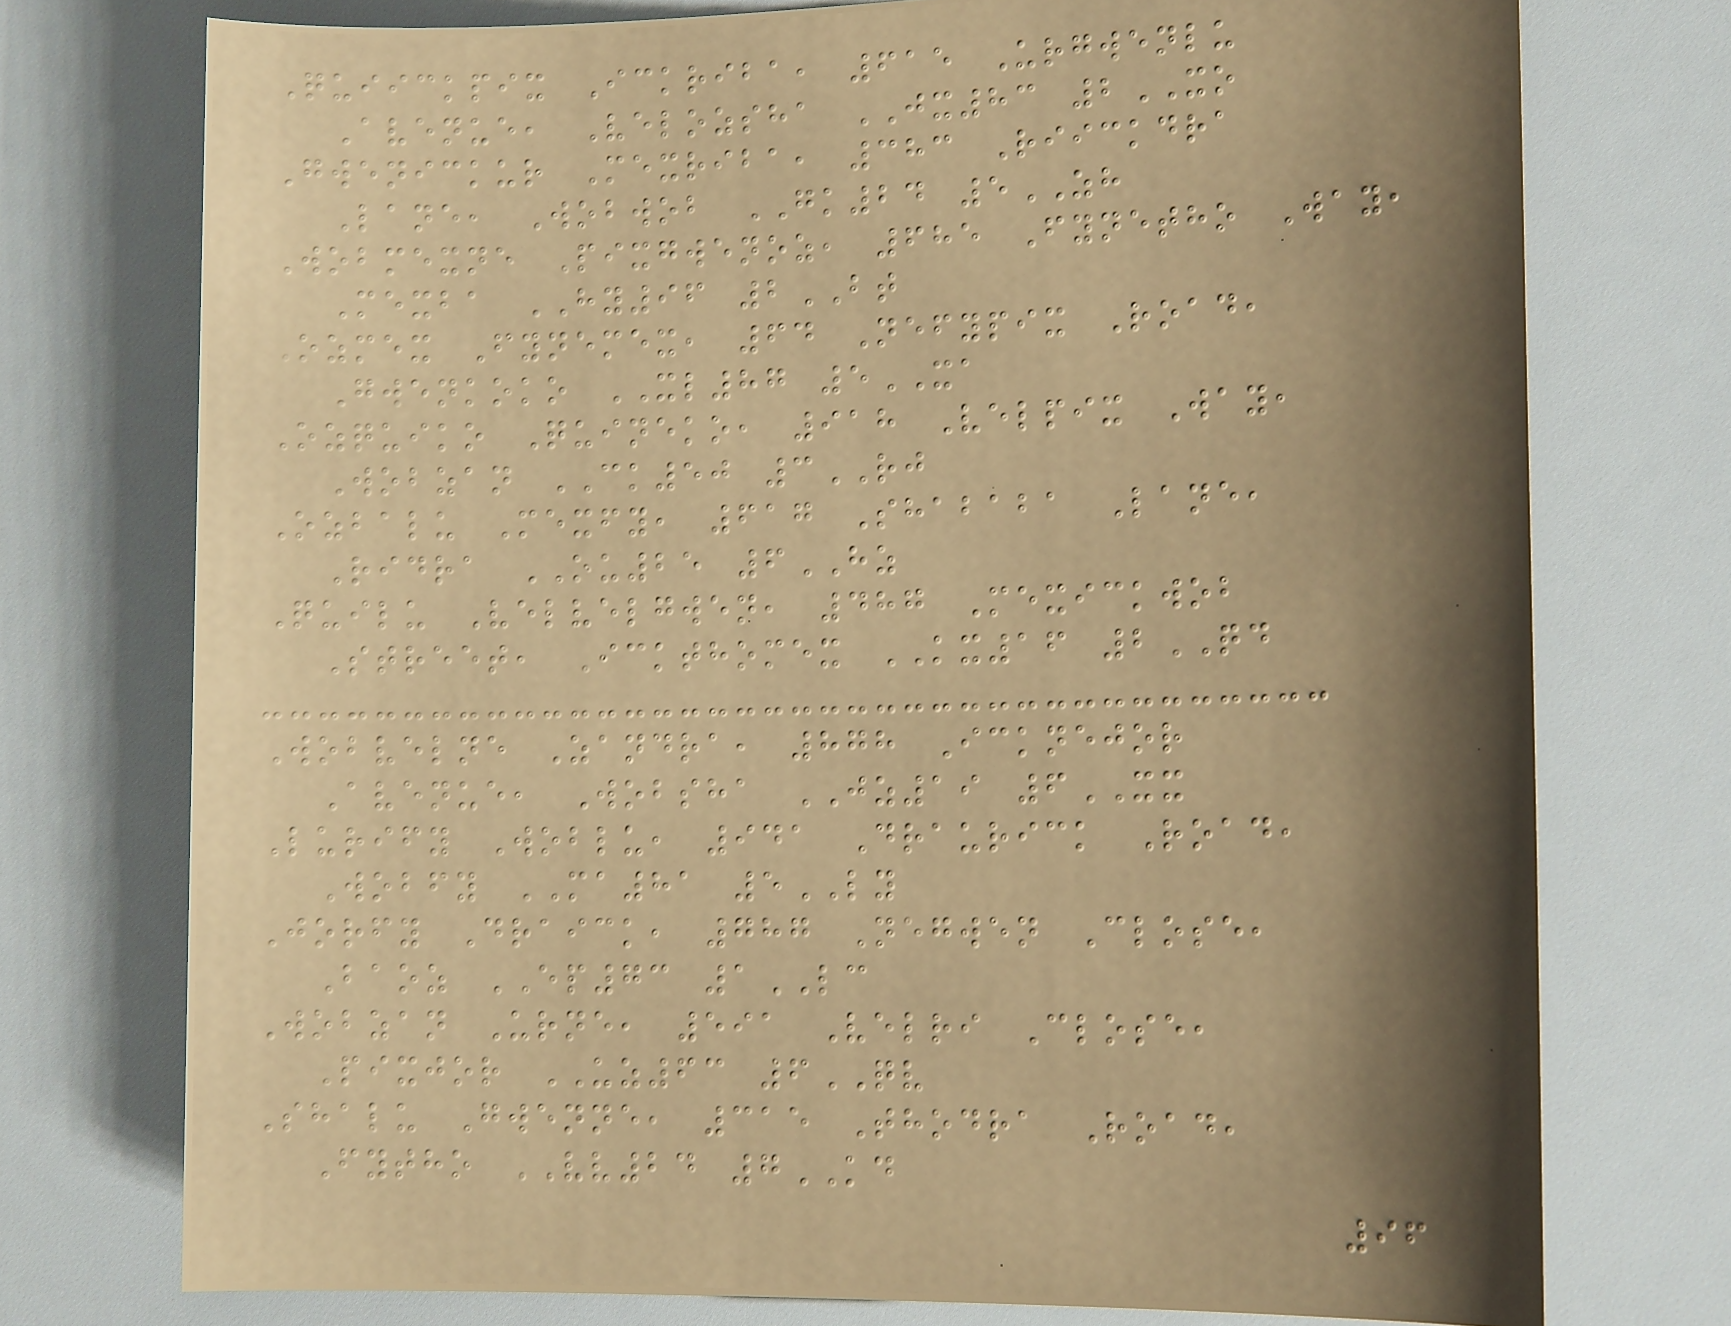Quiickpix Ickriba, 615 Urgwenlu
Avenue, Velozsha JX83 2XO
Gwenickur Mexriba, 383 Riickdra
Lane, Wobwob GK24 5ZH
Wobmexne Pixgwenoz, 685 Fynetho Way,
Mexba HY96 2BT
Ozmex Fynemex, 64 Nefypix Road,
Gwenkoko XL87 5XA
Ozquiko Quineko, 918 Velpix Way,
Wobzan CK50 3RJ
Ozbalu Mexfy, 617 Shababa Lane,
Ridra OU25 6HZ
Quilu Velvelgwen, 487 Mexickwob
Street, Ickthomex KX16 2QD
Wobvelne Zandra, 878 Icknejor
Avenue, Wobsha JZ19 6XX
Lurify Woblu, 941 Draurick Road,
Wobfy MA81 5LY
Jorfy Draick, 787 Negwen Close,
Baoz EP73 1LC
Wobzan Urne, 591 Velri Close,
Pixjor UZ63 6QV
Shalu Gwenne, 315 Thodra Road,
Fytho VV24 7KD
96
